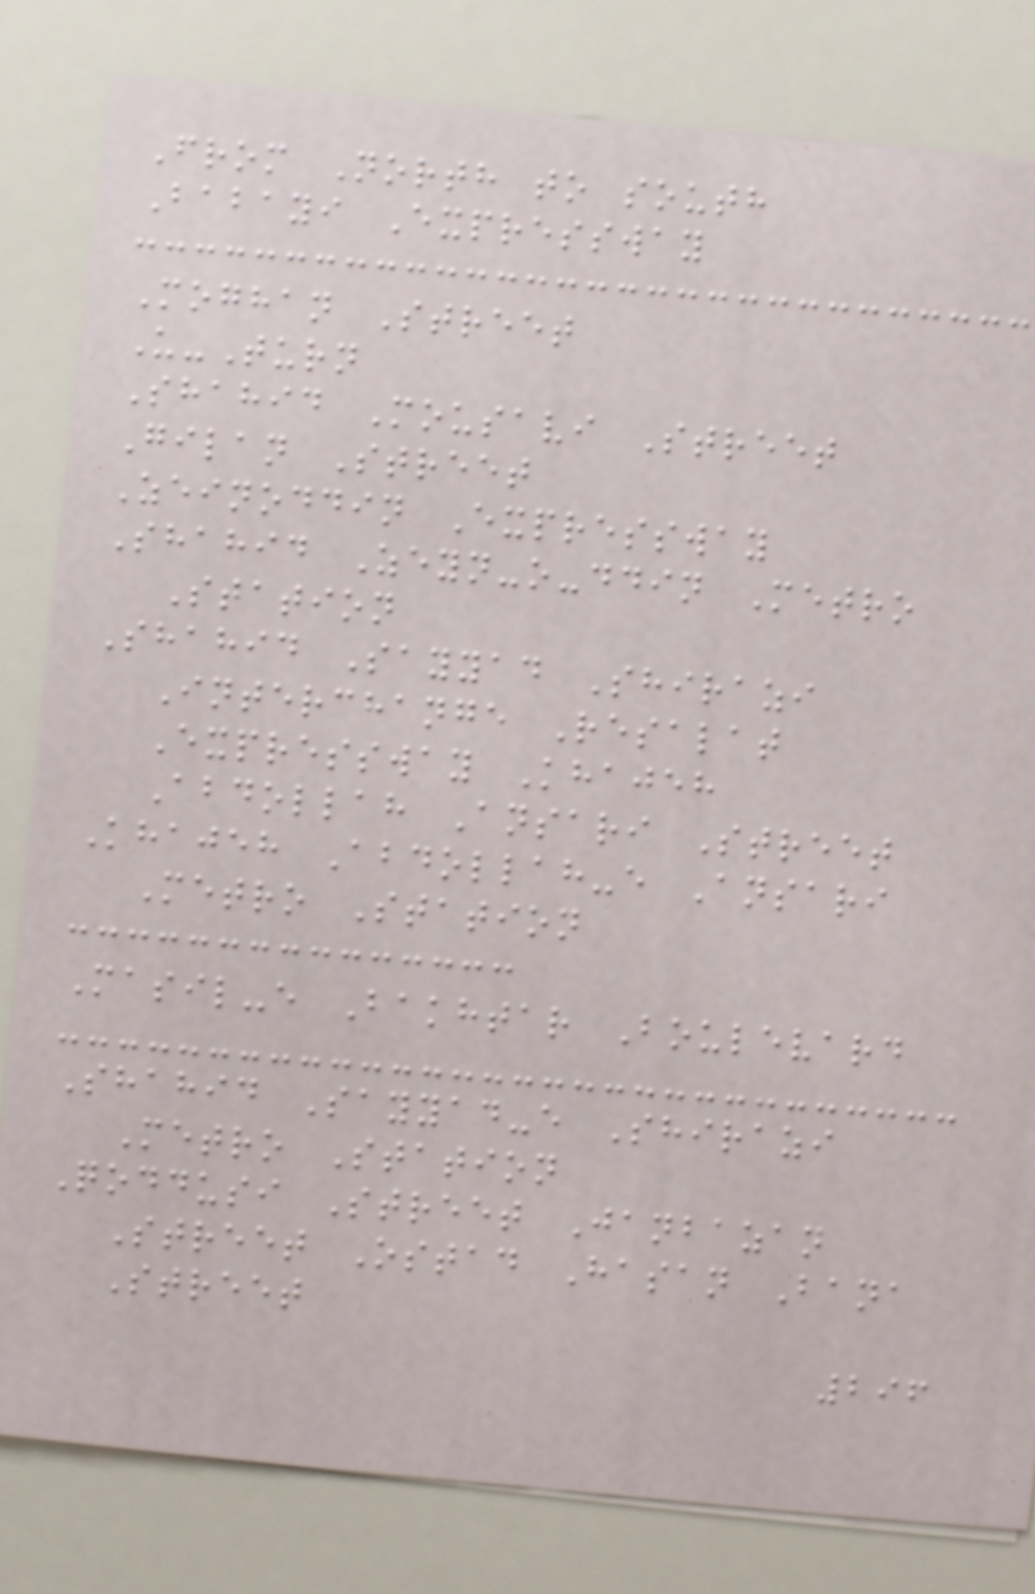From North to south
Babayi Expressway
Moghan Street
U-Turn
Shahid Mousavi Street
Gilan Street
Zeinoddin Expressway
Shahid Zeyn-o-ddin Metro
Station
Shahid Sayyad Shirazi
Interchange Resalat
Expressway Khajeh
Abdollah Ansari Street
Khajeh Abdollah-e Ansari
Metro Station
Masil-e Bakhtar Boulevard
Shahid Sayyad-e Shirazi
Metro Station
Qoddusi Street Janbazan
Street Ostad Hasan Bana
Street
296
